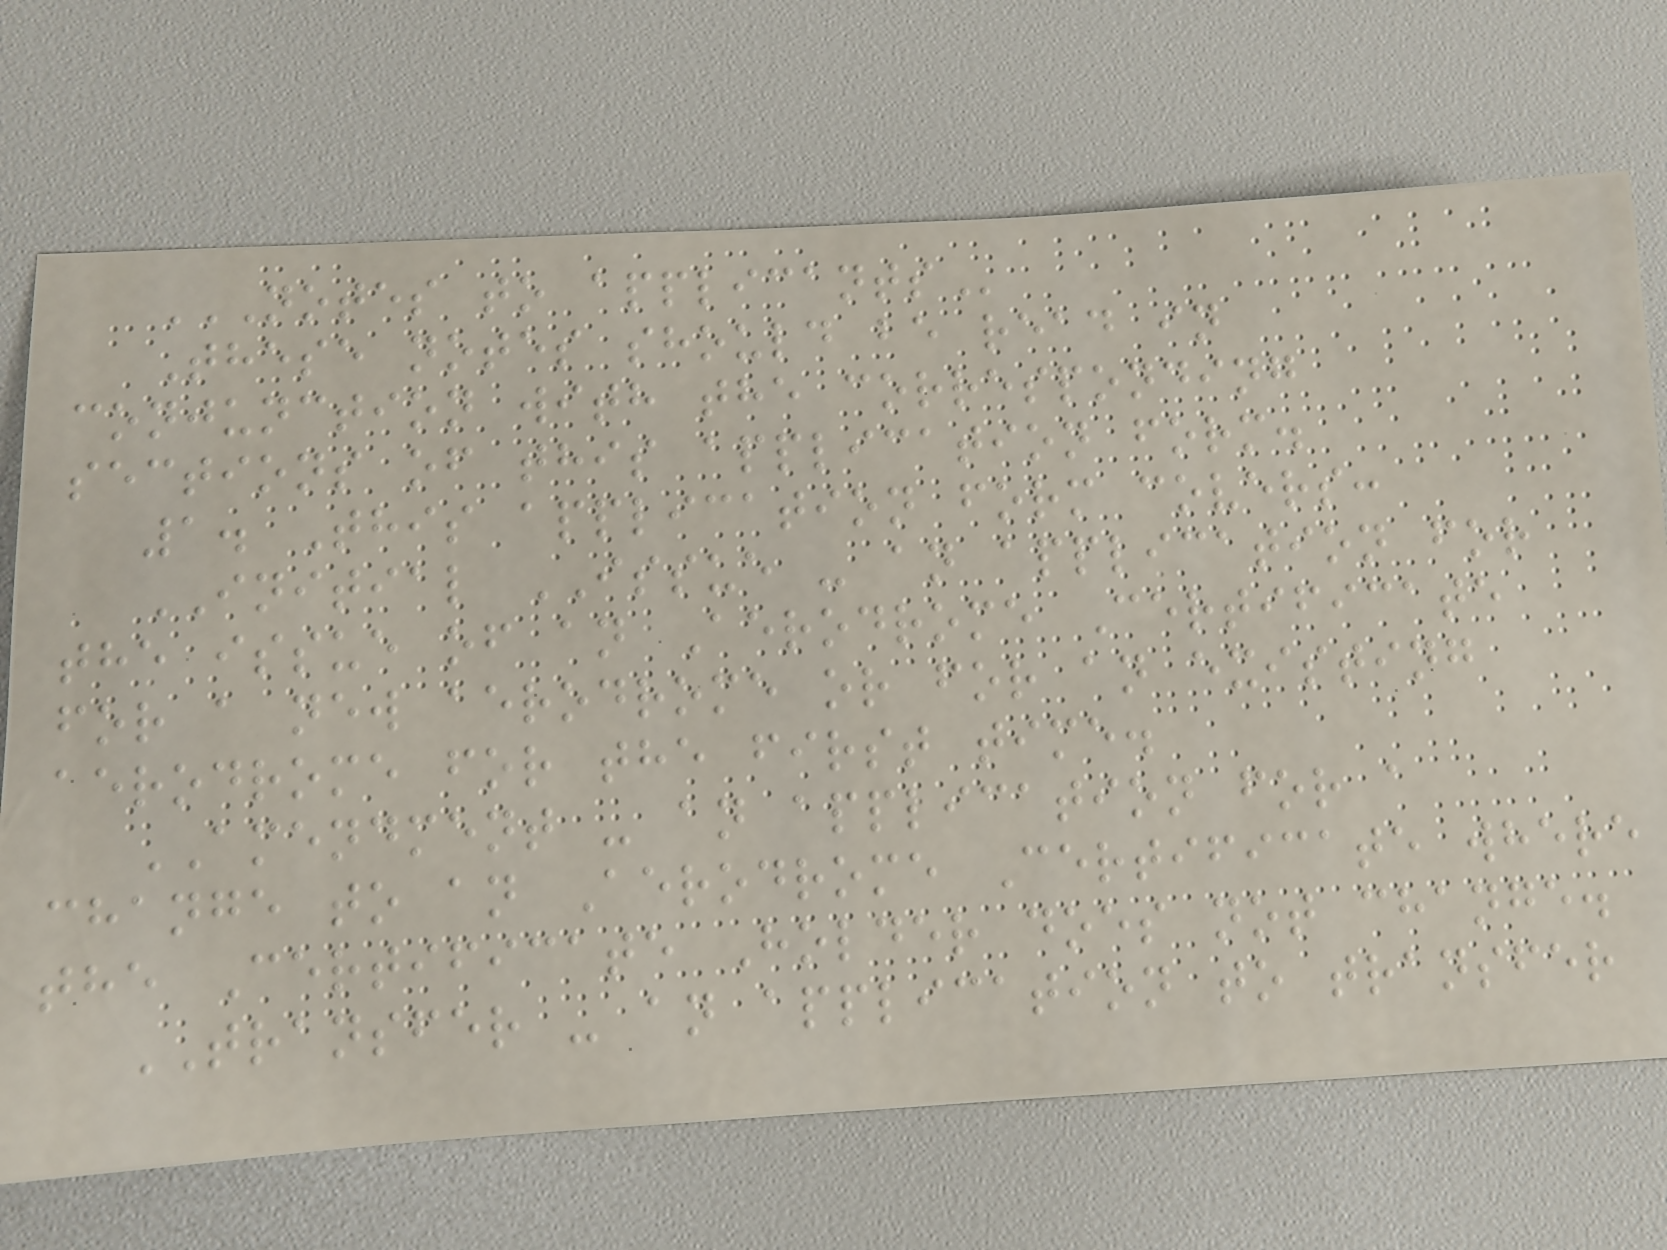NOTES TO APPLICANTS
These notes should be read in
conjunction with the corresponding
sections of this application form.
1. This application form covers:
INITIAL ISSUE - an application for
the issue of an Aerodrome Certificate
for a new aerodrome or for an existing
aerodrome for the first time.
AMENDMENT - an application for a
change to an Aerodrome Certificate where
the Certificate Holder does not change.
TRANSFER - an application to transfer
